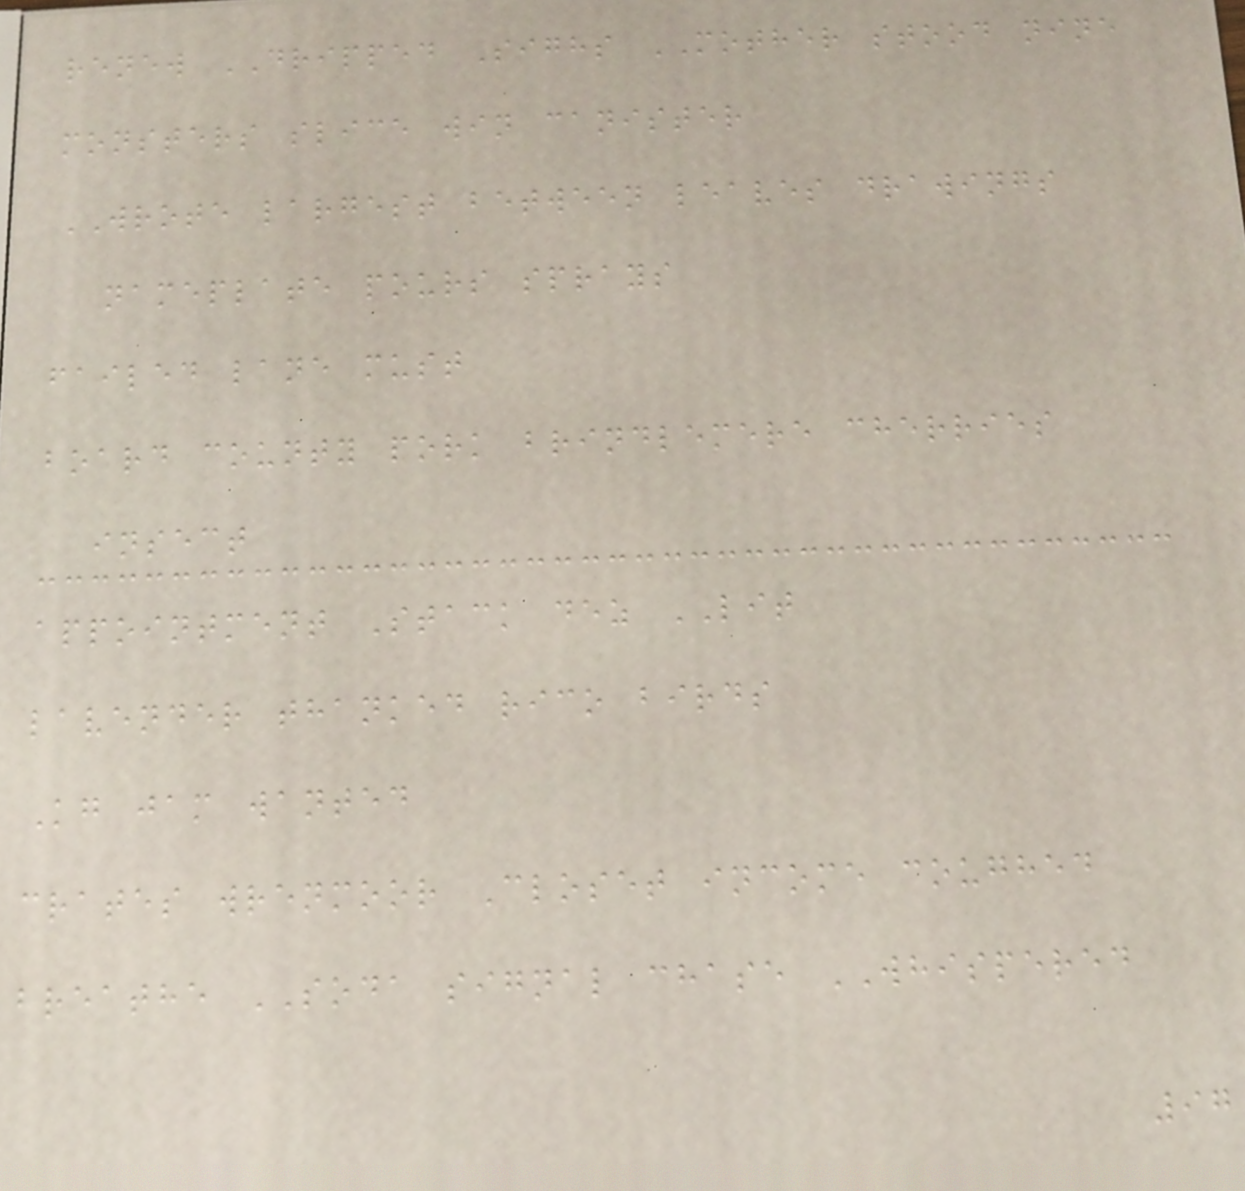renew DRIPPED Sighs MOTHER stood nine
monsters slice win canister
WROTE largest between leaves drawings
nameplate pours sprays
failed lane must
board county pork brindlemere cherries
insect
appointment Stack dez LIT
lavender thanked rico birds
Kg jam wanted
crates wrenmoor Closet income coughed
breathe SODA signal chase WHISPERED
97
